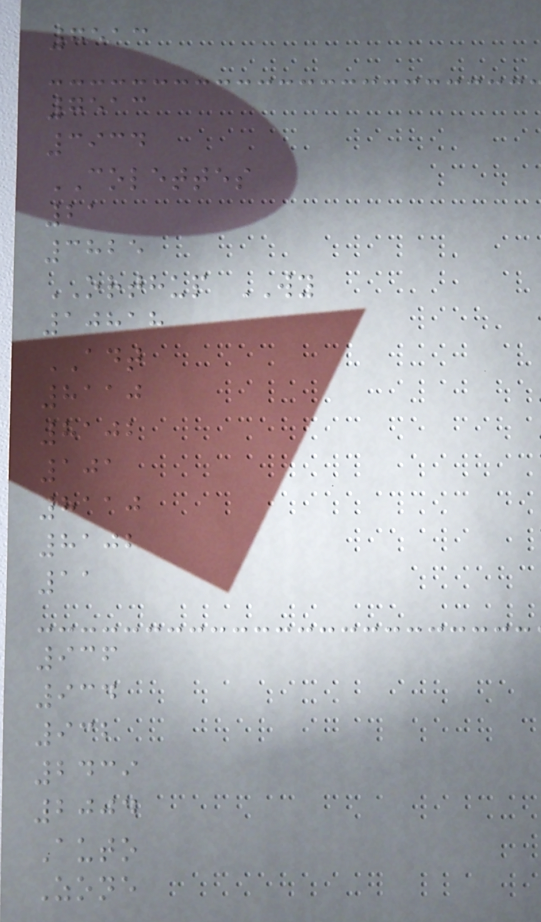7513
7513
3934
COLETTES
21
3825
ORTHUP WY
10818
ADT
8110
8102
101
8110
8102
11
936
934
932
2439
2004
Auto
Zone
